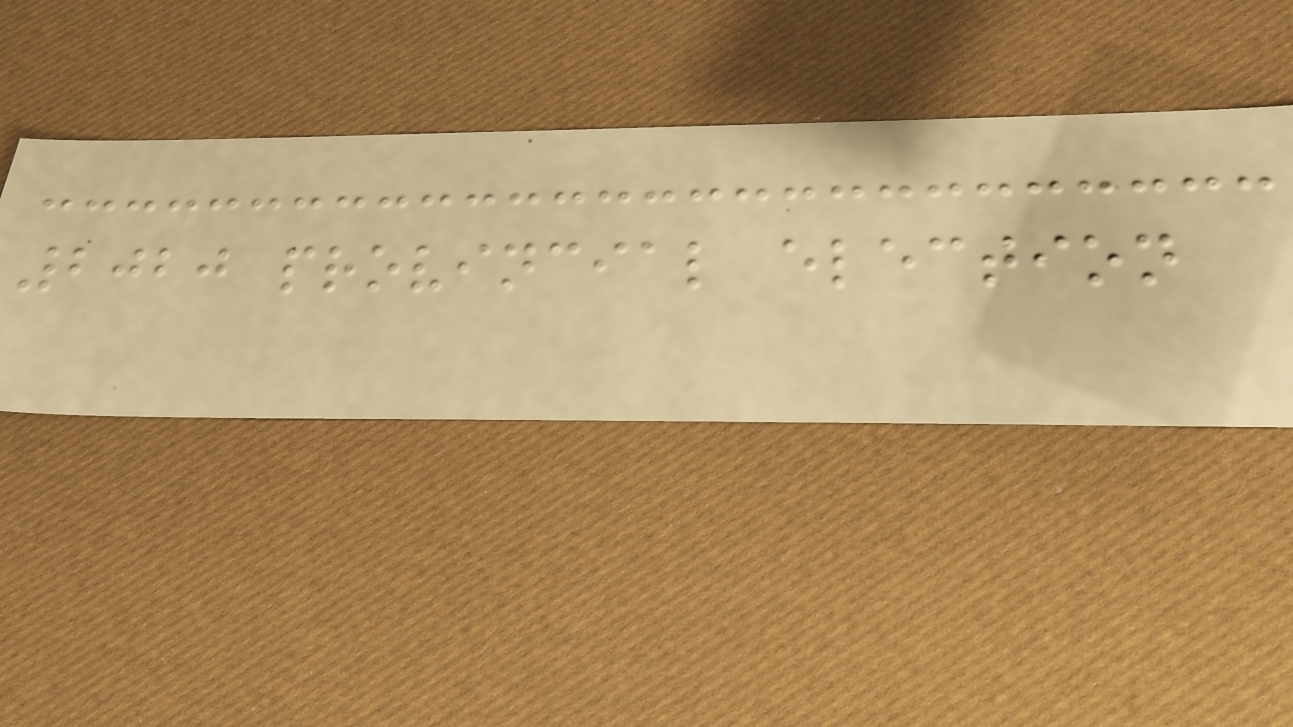2020 provincial election
